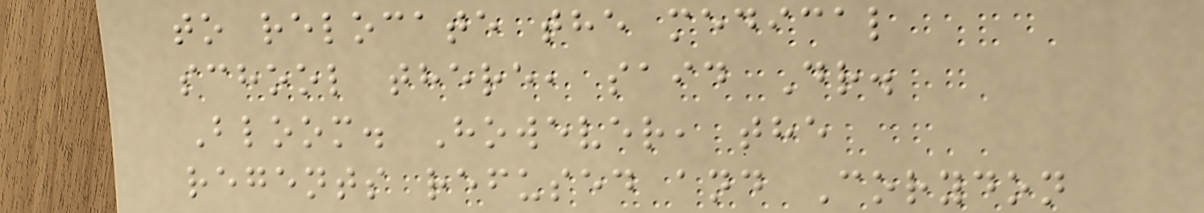to relocate the medical
school there, said Dr.
Bloom. However, the
regents refused and Corydon
